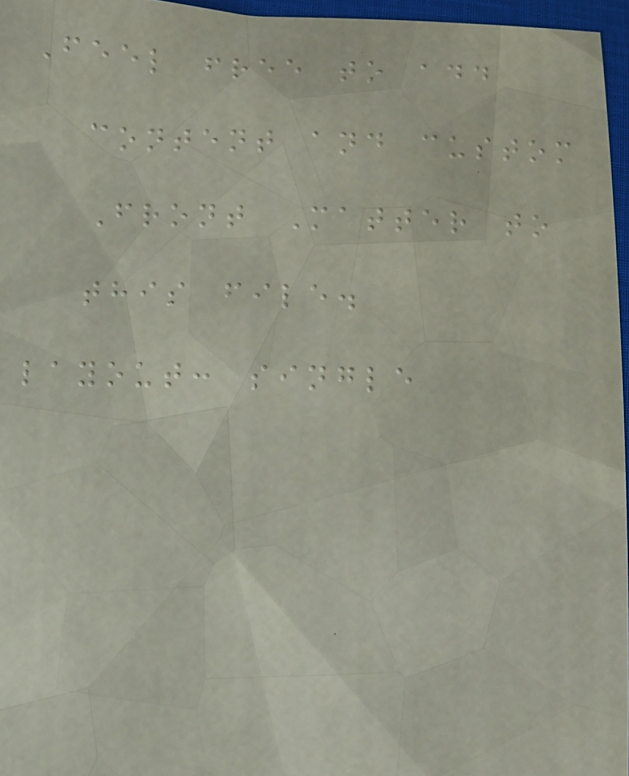Feel free to add
content and custom
Front Matter to
this file.
layout: single
